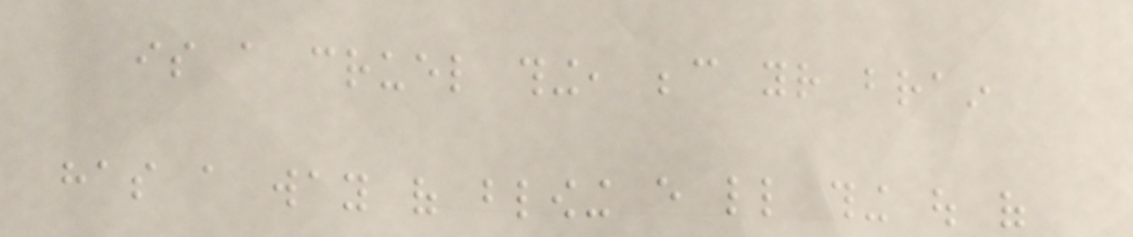is a cruel thing, because your brain
has a way of blowing every little thing out of
